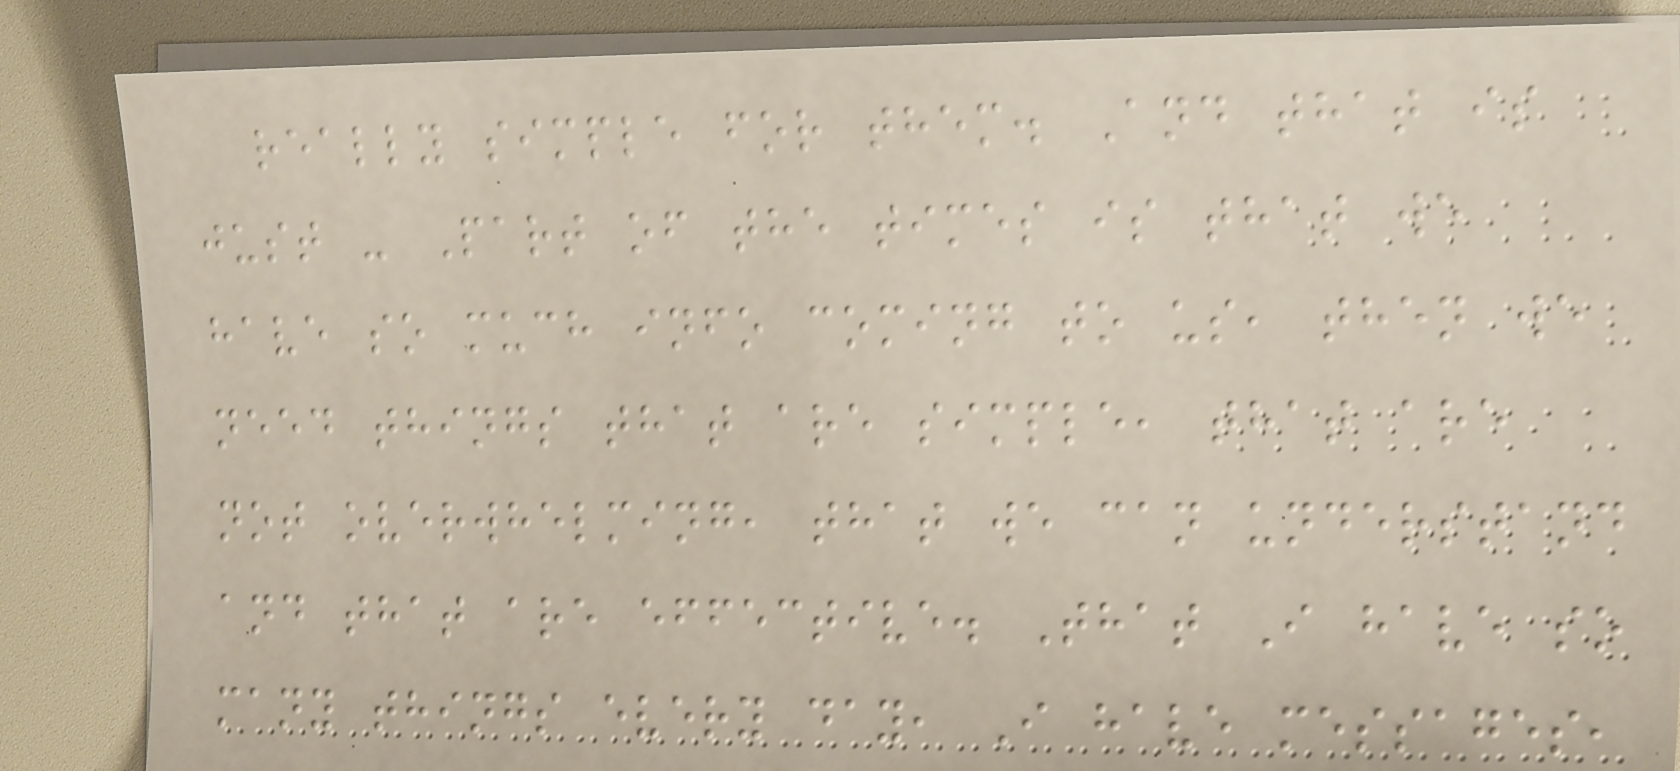really simple for them. And that is
just - Part of the times is that we
have so much info coming to us, then we
need things that are simple, that are
not overwhelming, that we can understand
and that are effective. That I have so
many things every day, I have messages,
